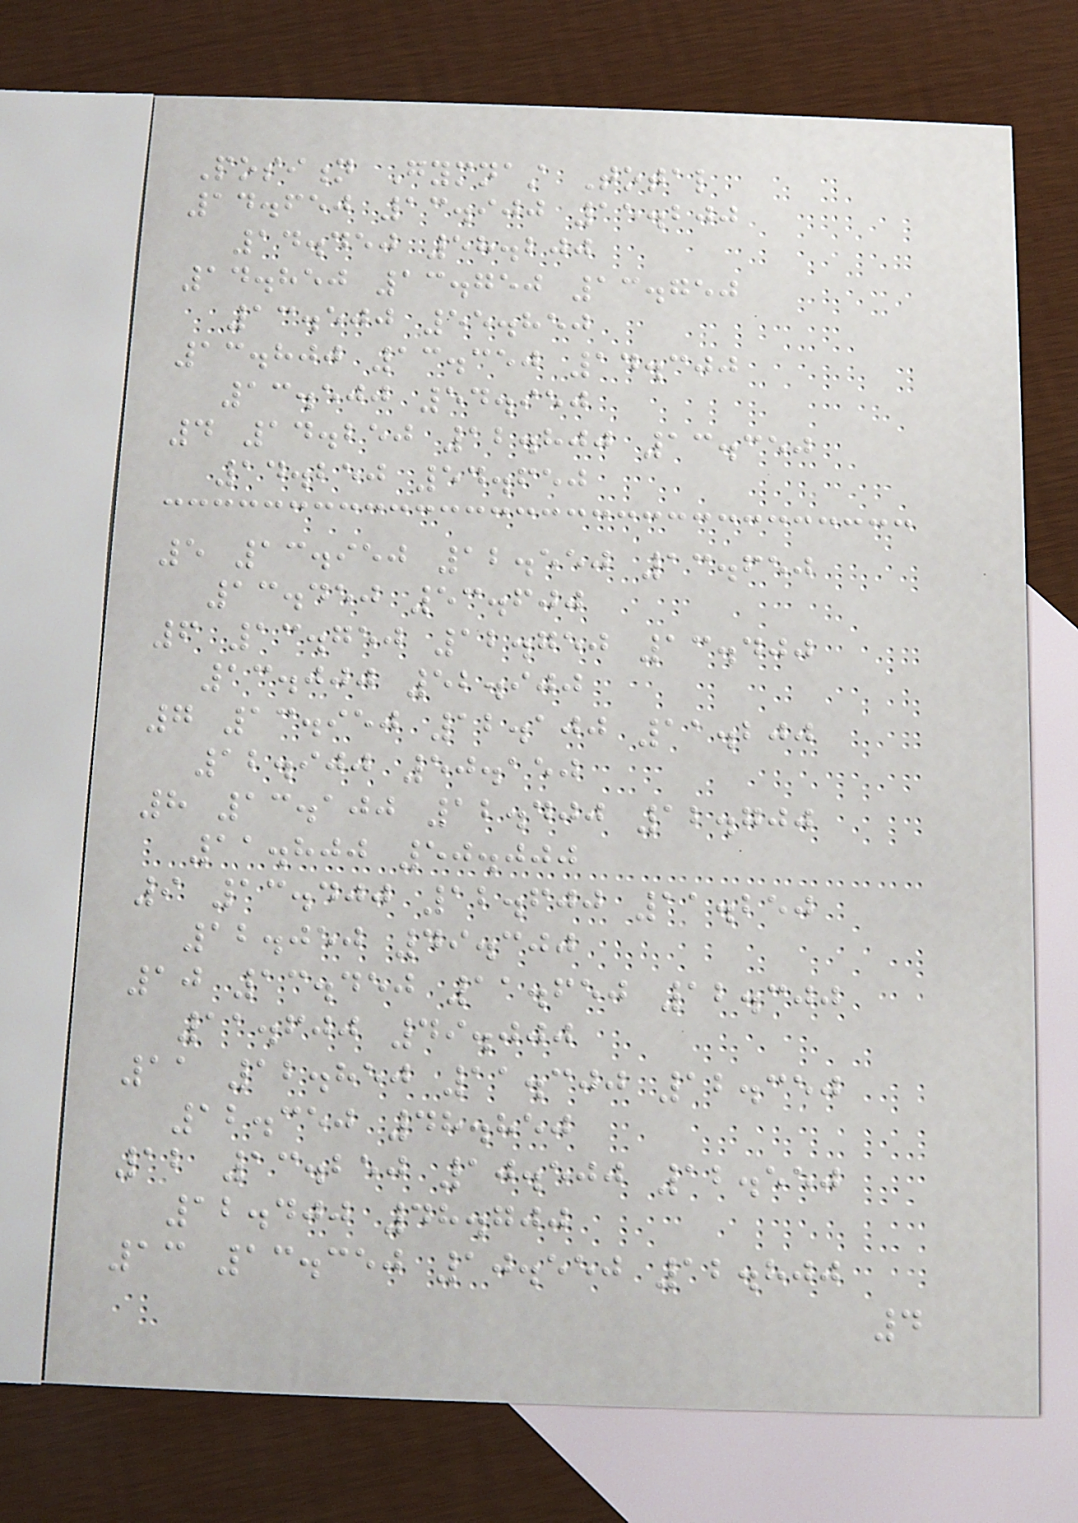Position Gymnast Total
14.650 13.900 15.200
14.450 58.200
14.850 13.750 13.750
13.500 55.850
13.800 13.350 14.300
13.500 54.950
4 14.250 12.800 13.350
14.250 54.650
5 13.950 12.550 13.650
13.450 53.600
6 13.750 12.750 13.400
13.000 52.900
7 13.950 12.100 11.200
12.900 50.150
8 13.100 12.400 12.700
11.800 50.000
9 13.400 12.600 11.250
12.050 49.300
10 13.450 11.650 12.300
11.600 49.000
11 12.850 11.300 12.350
12.350 48.850
12 13.250 10.500 12.550
12.400 48.700
13 13.350 10.550 12.800
4
